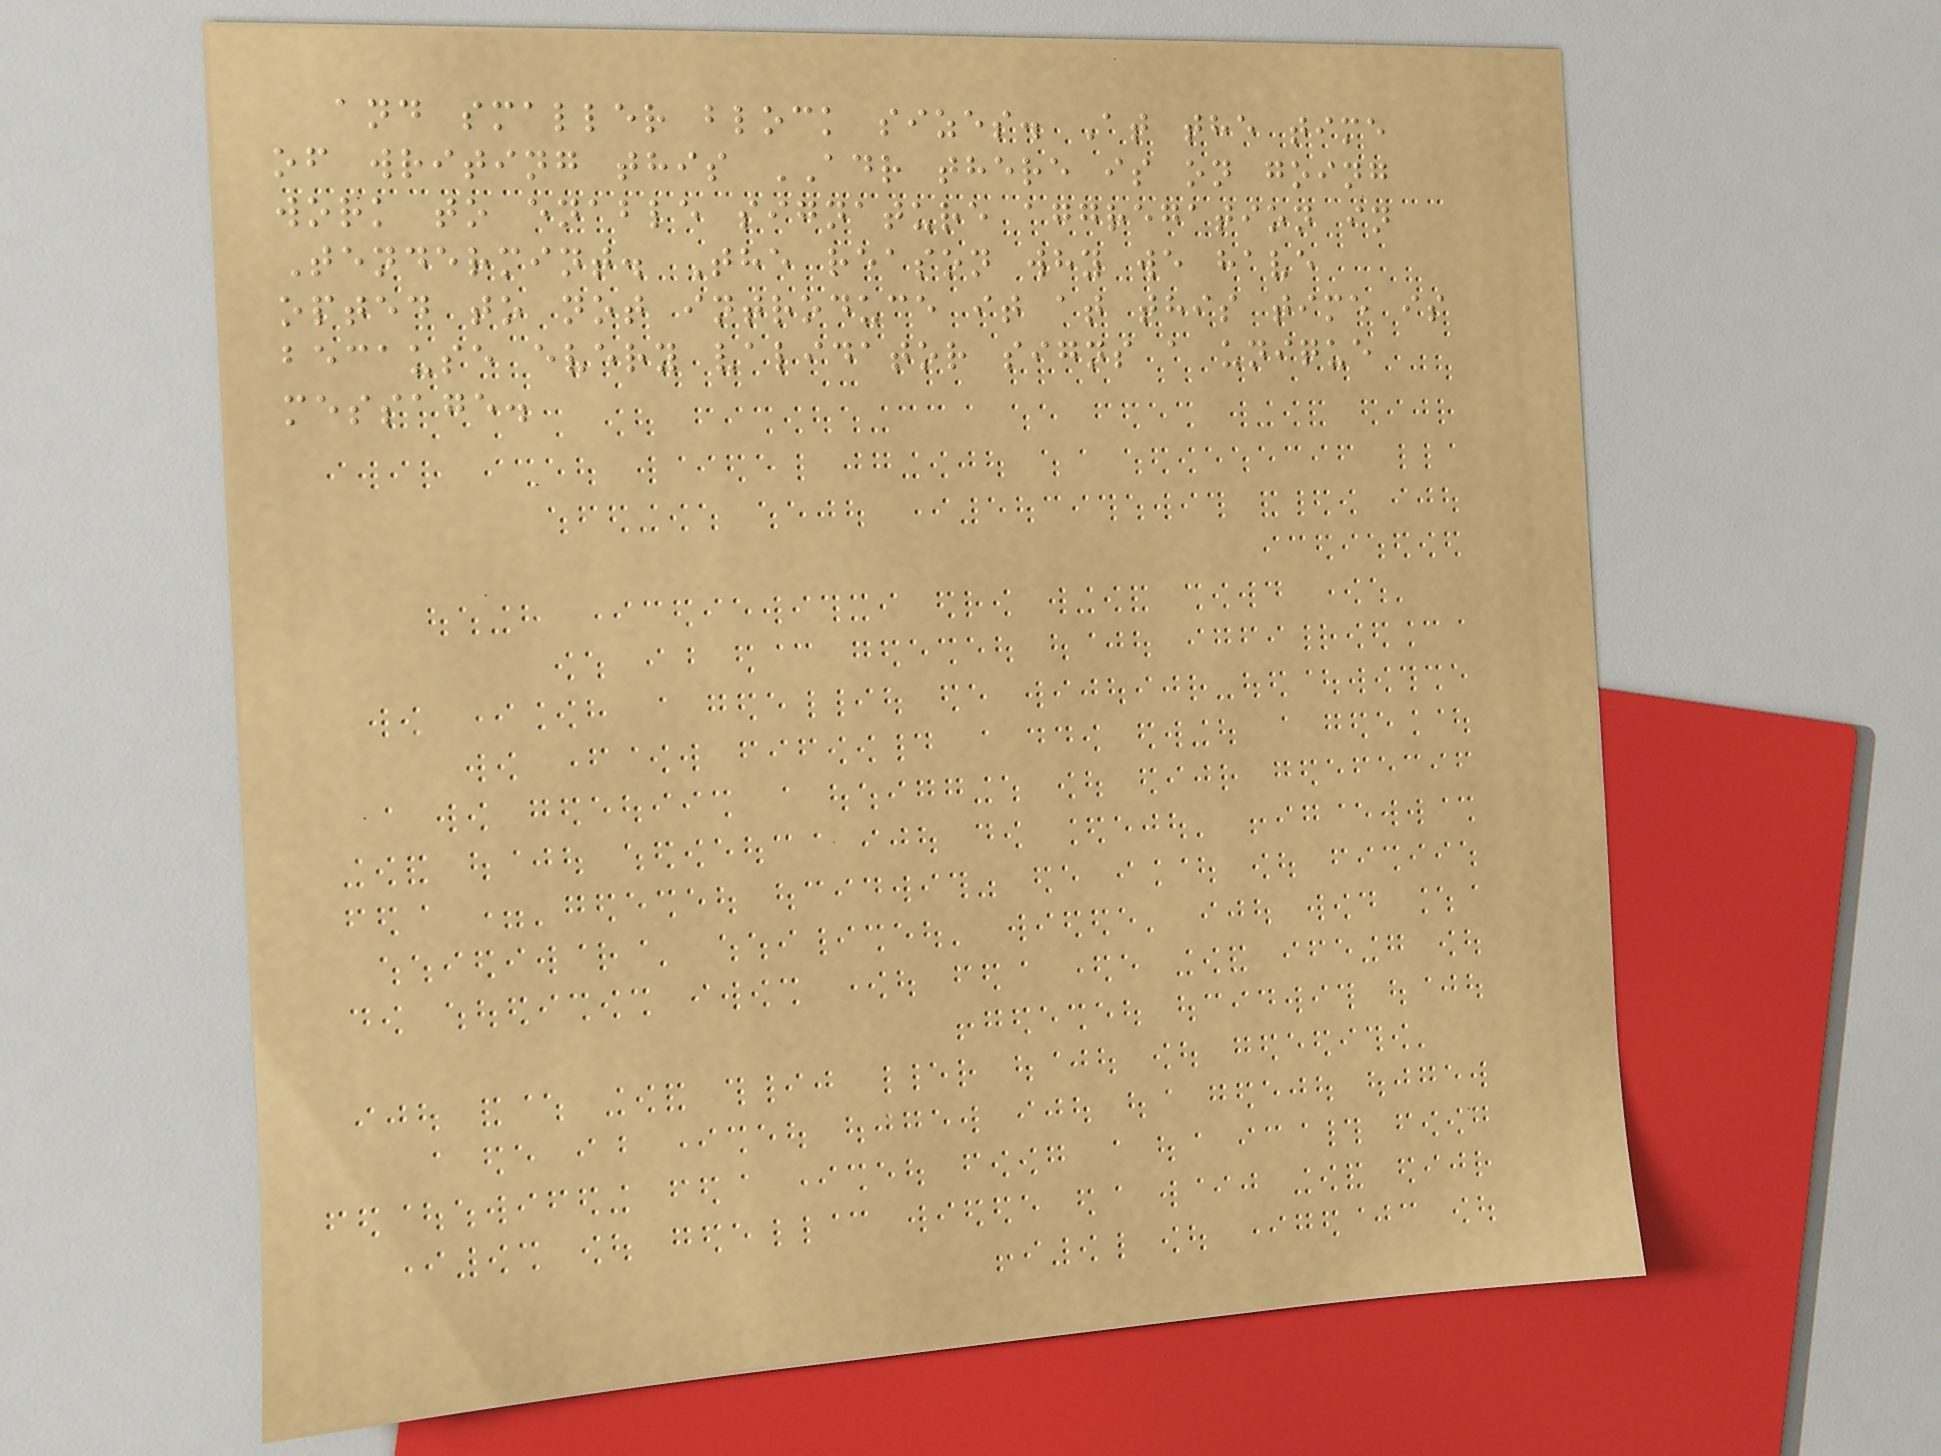and smaller block sizes. At the time
of writing this ADR there is on going
work to enable signature aggregation in
Tendermint. The reason why we have
opted to not introduce it at this time is
because every validator signs a unique
message.
